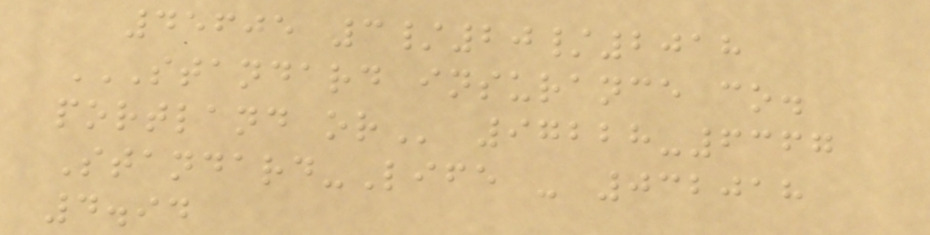45605 3/20/2018
STANDARD INSURANCE CO.
PORTLAND OR 97228-6367
Standard-Life - 032018
4.94
